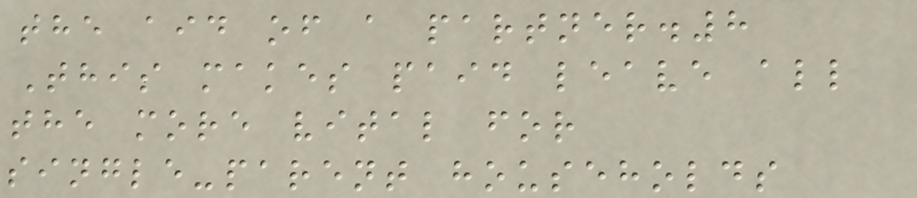the aid of a partner.8
This makes paid leave all
the more vital for
single-parent households
